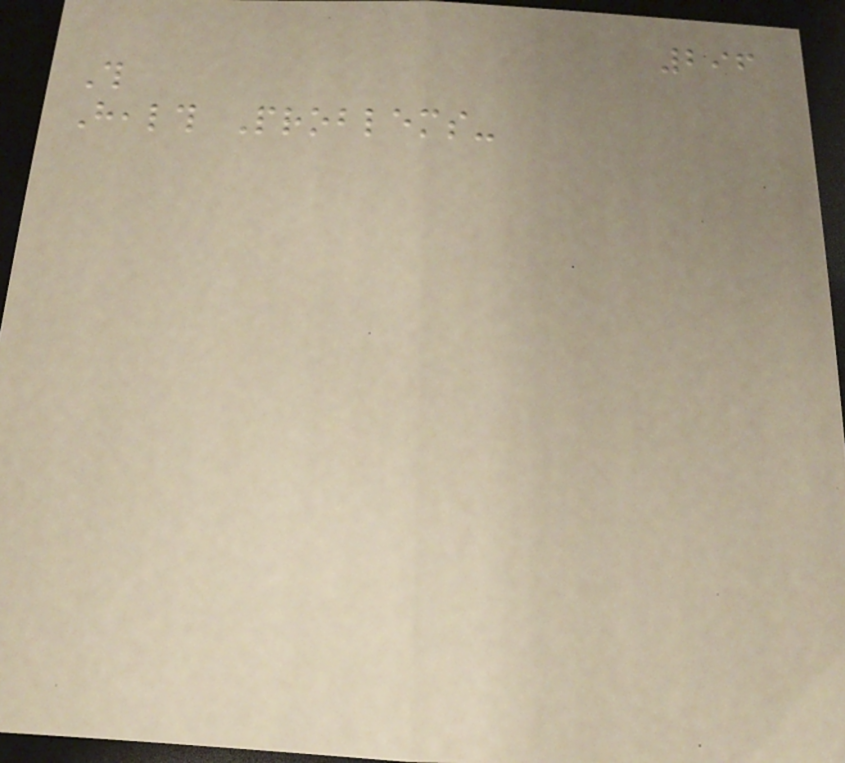296
This
Health Problems-
